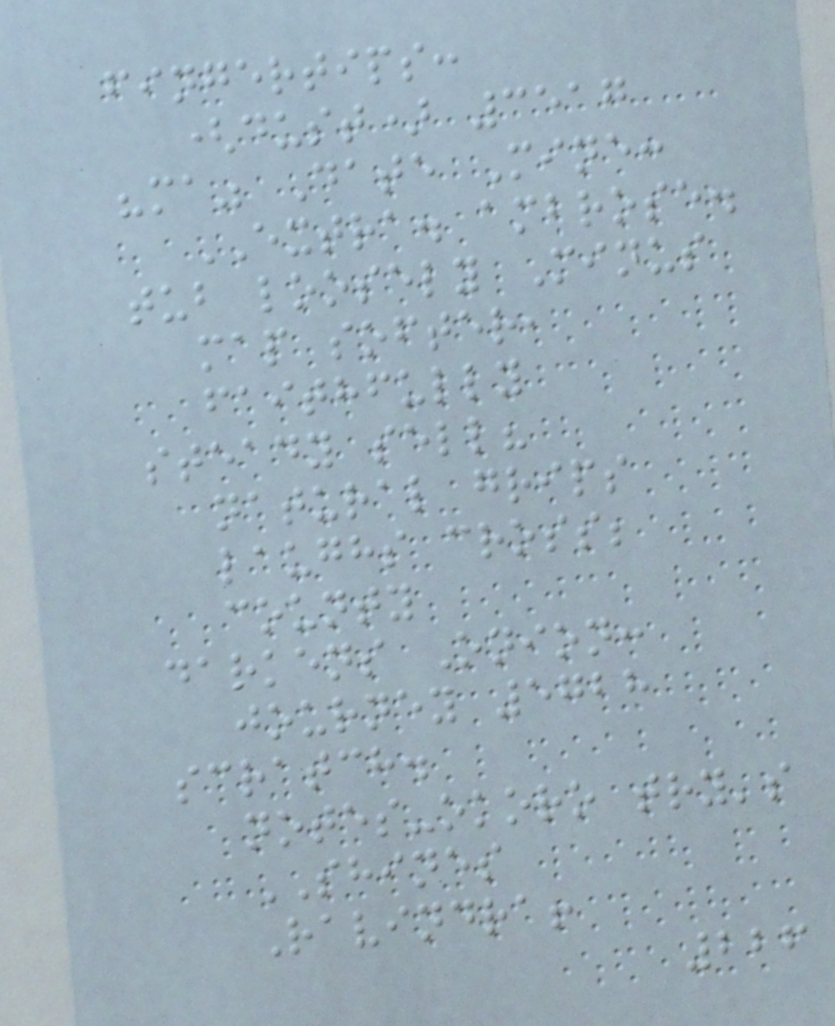fingertips:
(dust) 3517
"ma" Date Mine:
EXTRA. ambrose.
tub loosely Minus
map softer,
faithfully
steady sell?
natural grips
laughs cross;
county
darkens Onion:
journey 5728
scratch.
notes-okoro try's
SHINES
Ravindra!
226
